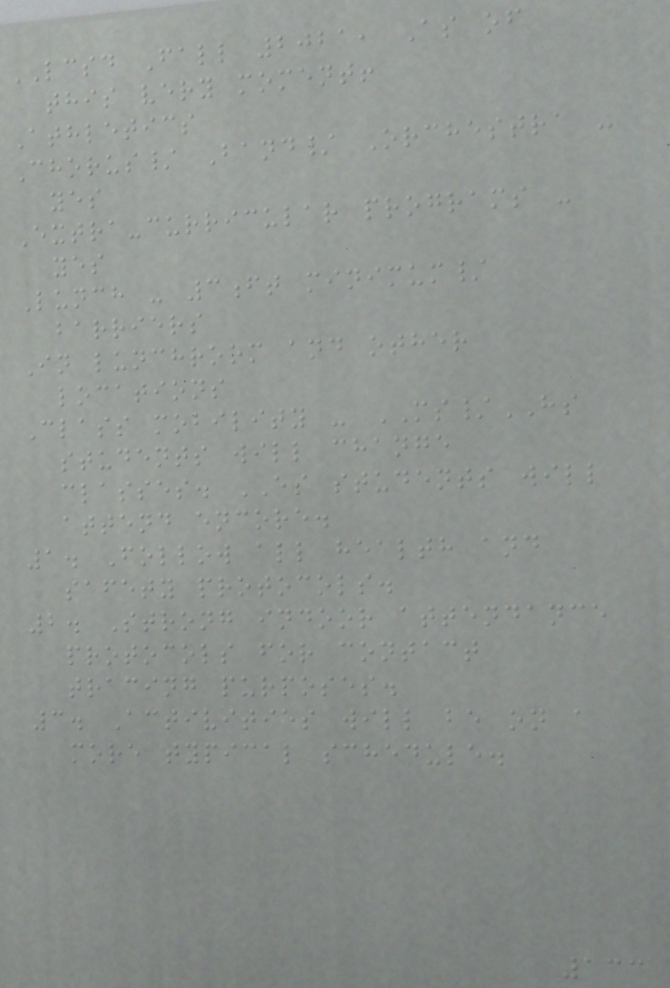LCSD Fall 2021, As of
this very moment!
Athletics
Chorus/ Band/ Orchestra -
yes
Extra-curricular programs -
yes
Lunch - 3ft minimum/
barriers
In lunchroom and other
locations
Class mobility - MS/HS
students will change
classes. ES students will
attend encore.
1. Follow all health and
safety protocols.
2. Strong indoor attendance
protocols for contact
tracing purposes.
3. Activities will be on a
more typical schedule.
133
